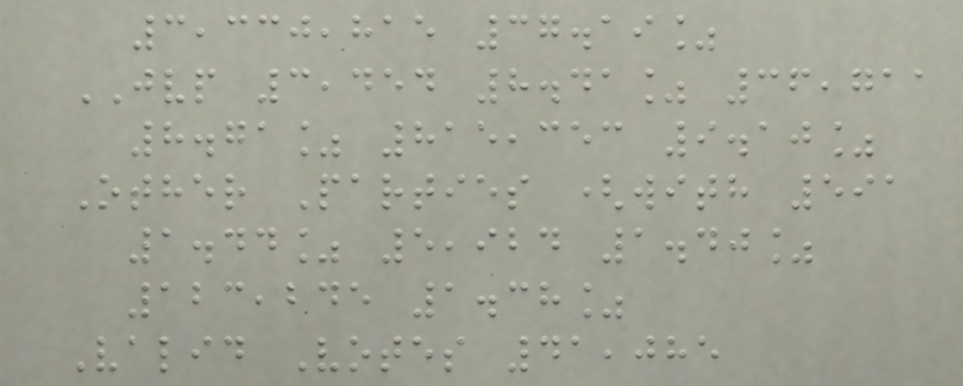3,330,815 37.19%
JVP 3,454 8.41% 36,711
8.71% 815,353 9.10%
Other Parties (with 591
1.44% 5,924 1.40%
123,245 1.38%
Valid Votes 41,085
